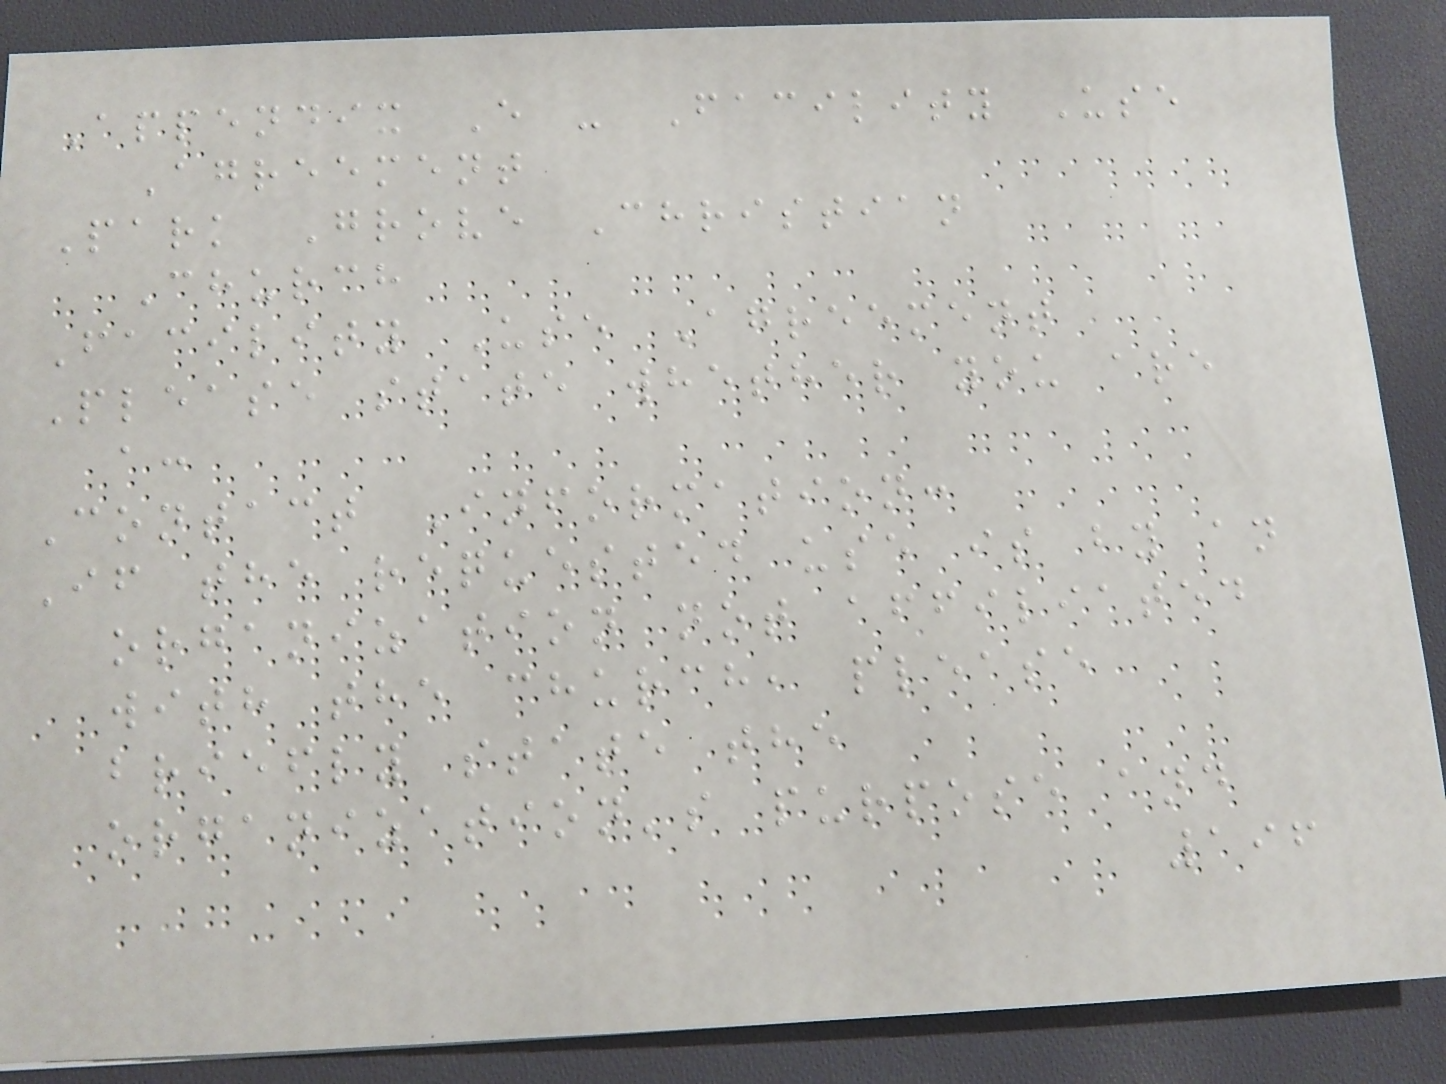Appendix E - Facility Use
Agreement
Park Grove Christian
Church
Facility Use Agreement
Please state whether you are
a:
Contact Information:
If the requested use is by an
organization not affiliated
with the church, please
briefly state the
organization's purpose and
196
